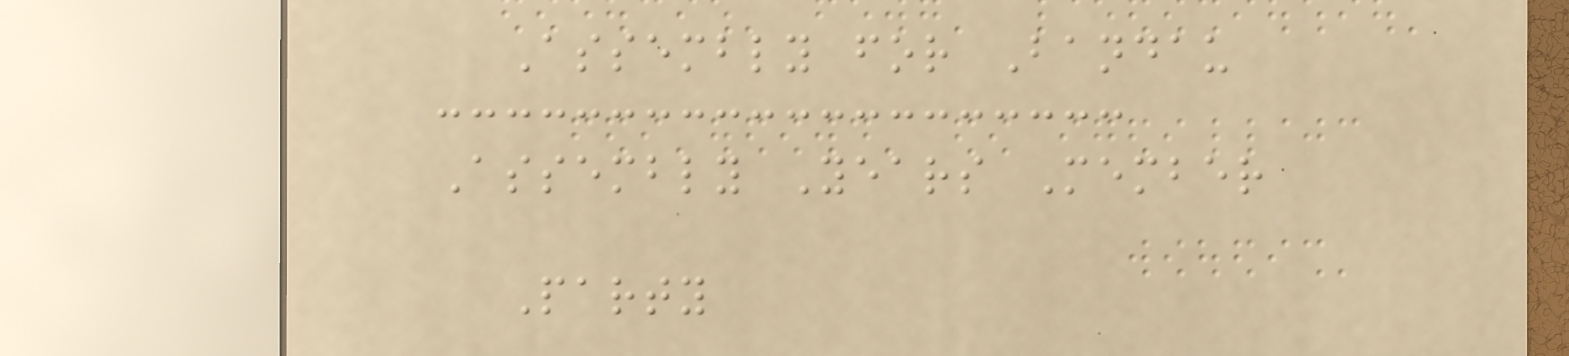Assembly for Bandau
Assembly Years Member
Party
